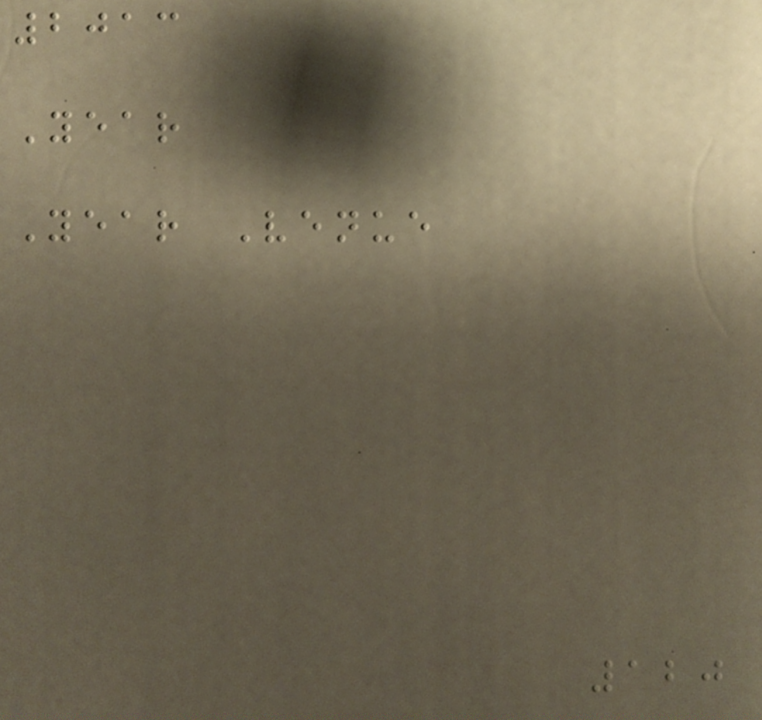2013
Year
Year Venue
120
